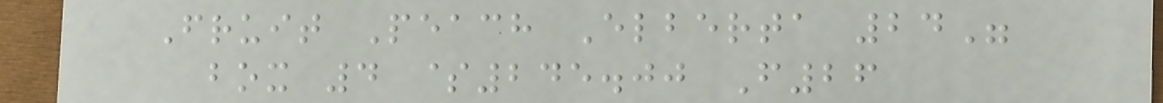Fruit Peach Elberta 24"
box 4 $245.00 F26
